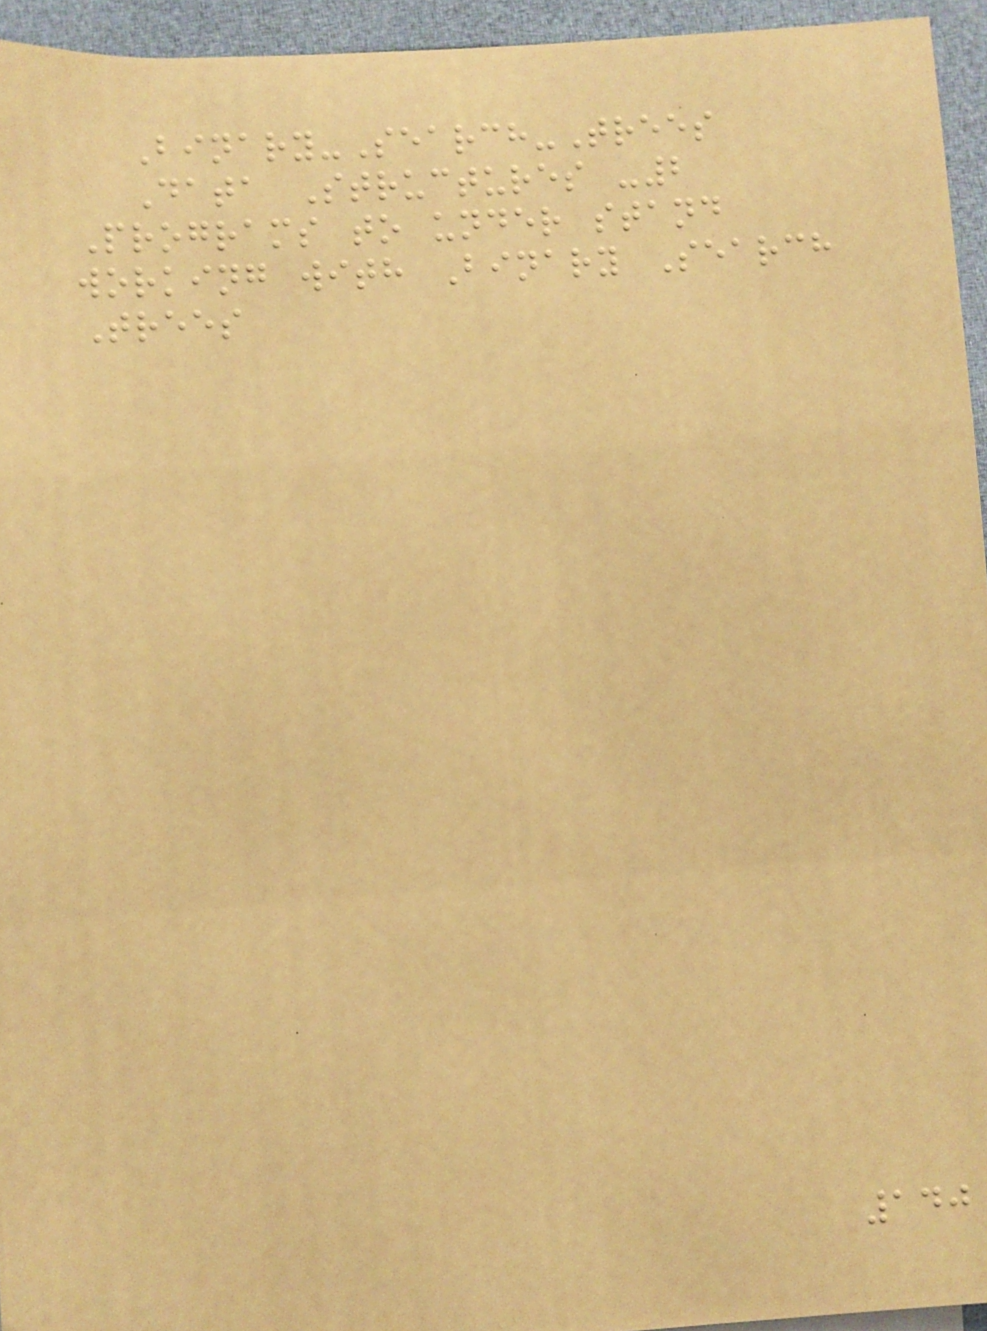Binary-Search-Trees
Data Structures -2
Programs to under stand
working with Binary Search
Trees
140
